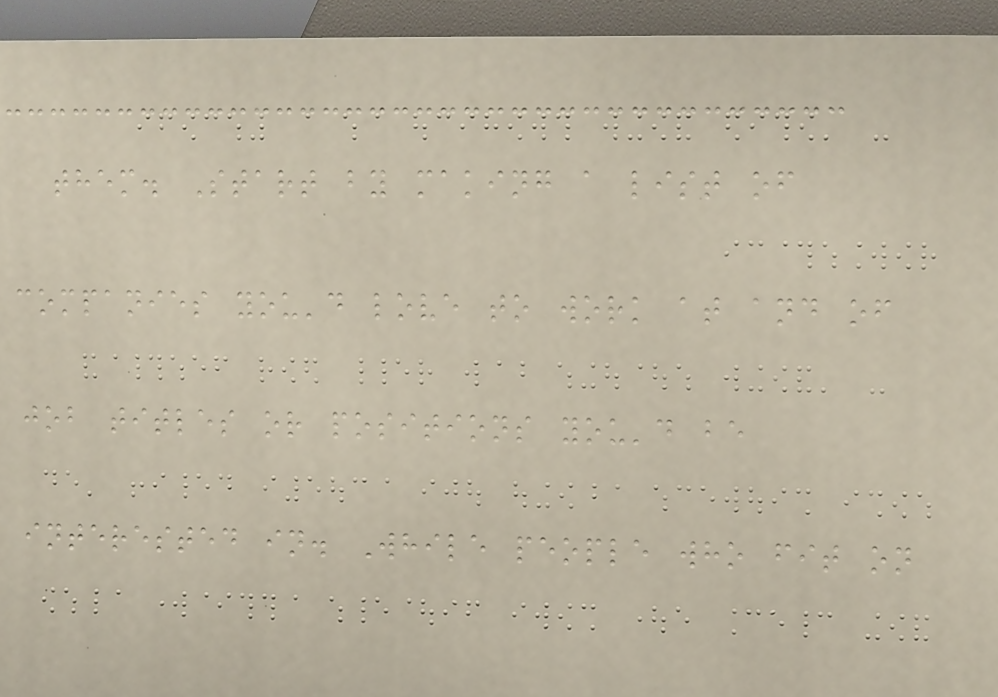them. Start by making a list of
companies you'd love to work at and of
job titles or positions you'd be
interested in. While people who fit on
